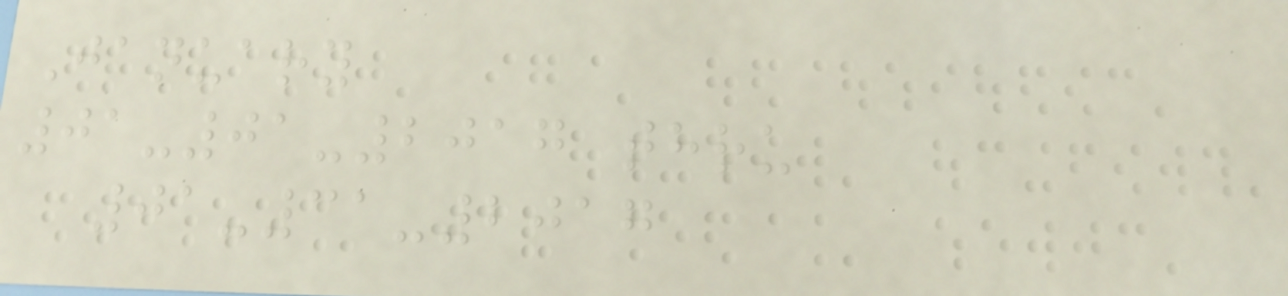January
01-01-2017 thru
01-31-2017
